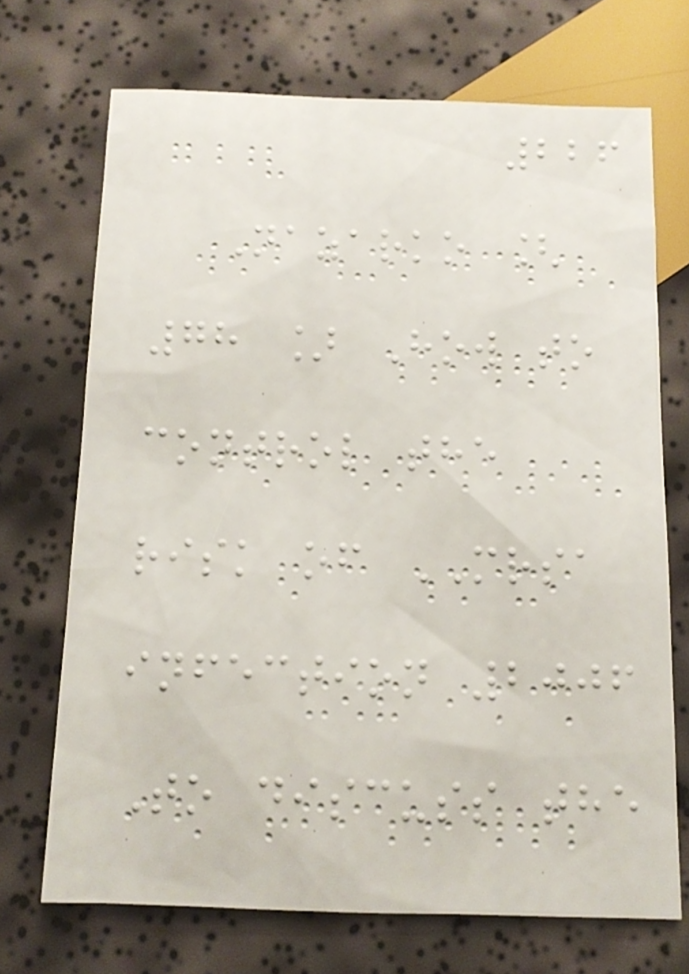226
Nazarko [
78 ] How to
control the
risk of MRSA
infection 2006
To discuss the
